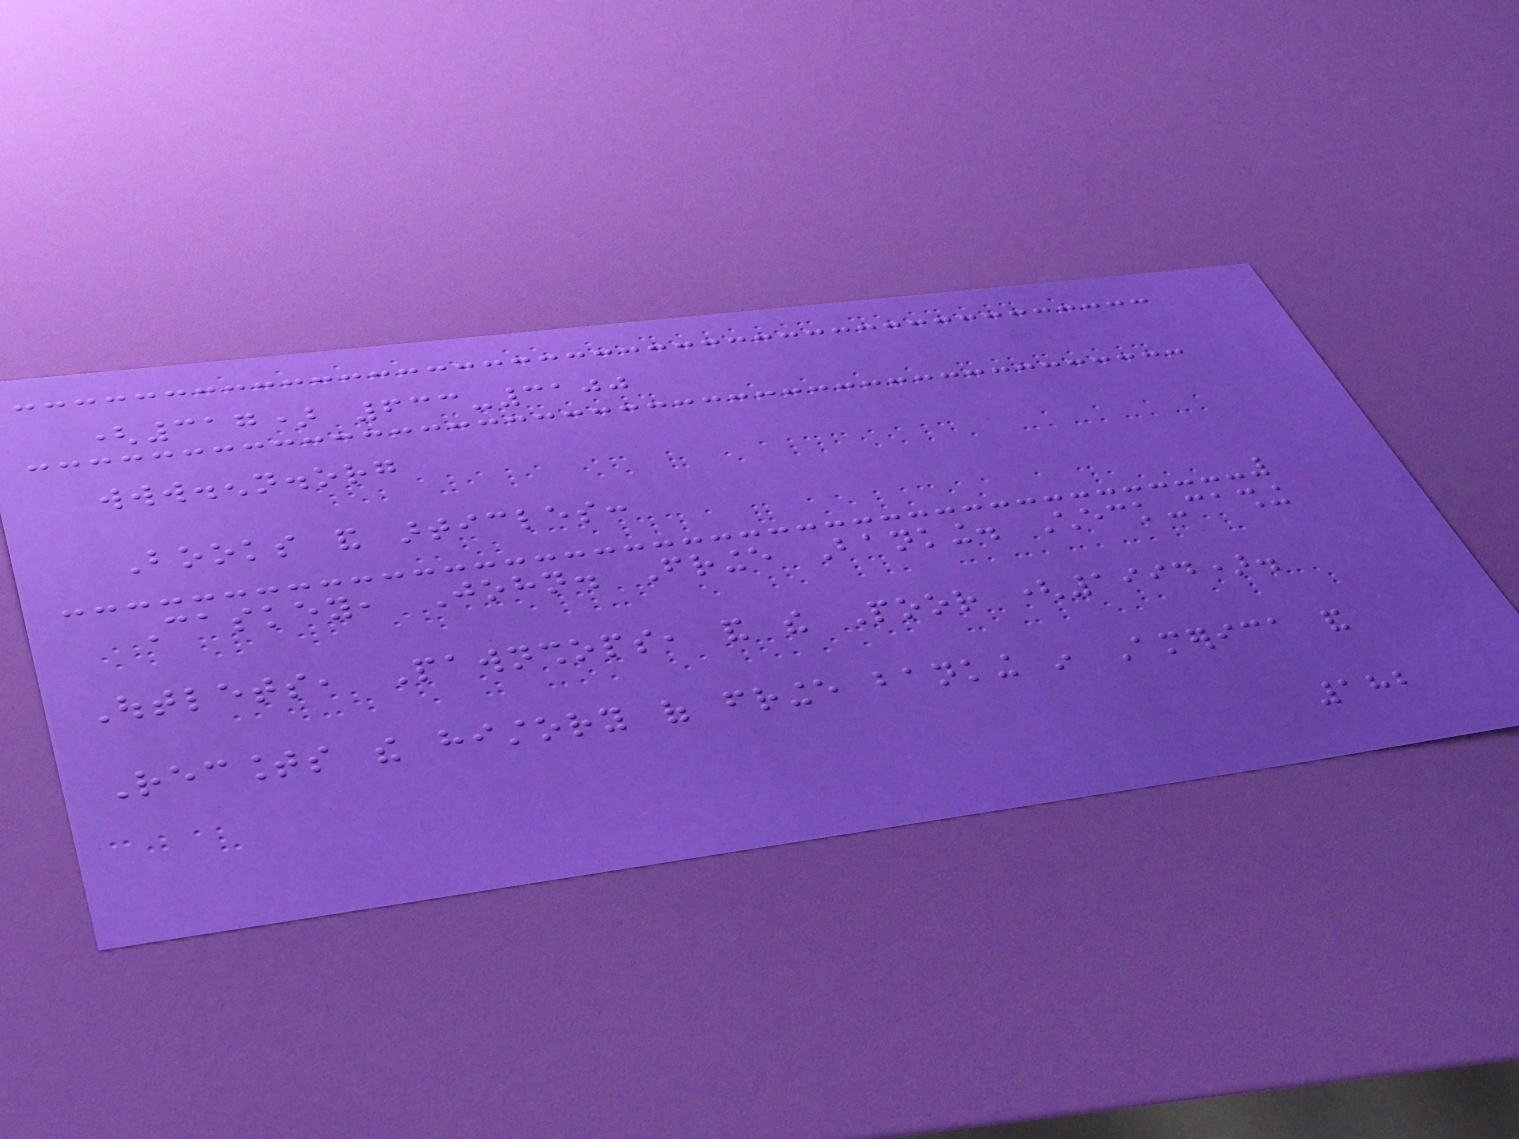(317) 633-3100
www.enn.org
Books and articles:
Caskey, John. Fringe Banking. Check-cashing
Outlets, Pawnshops, and the Poor (1994).
Recounts the history of fringe banking in America and
182
